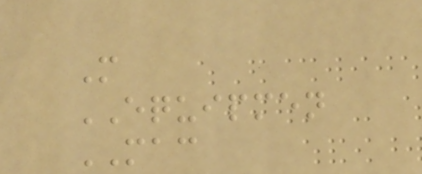M
EQUIPMEN
MAC
